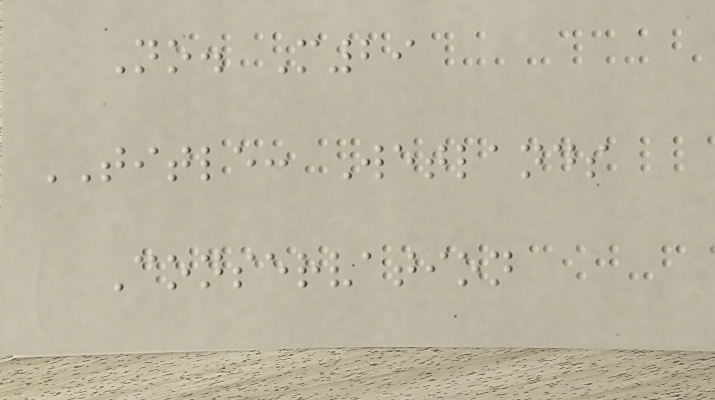No. M29
TITLE: Wetlands
Conservation
